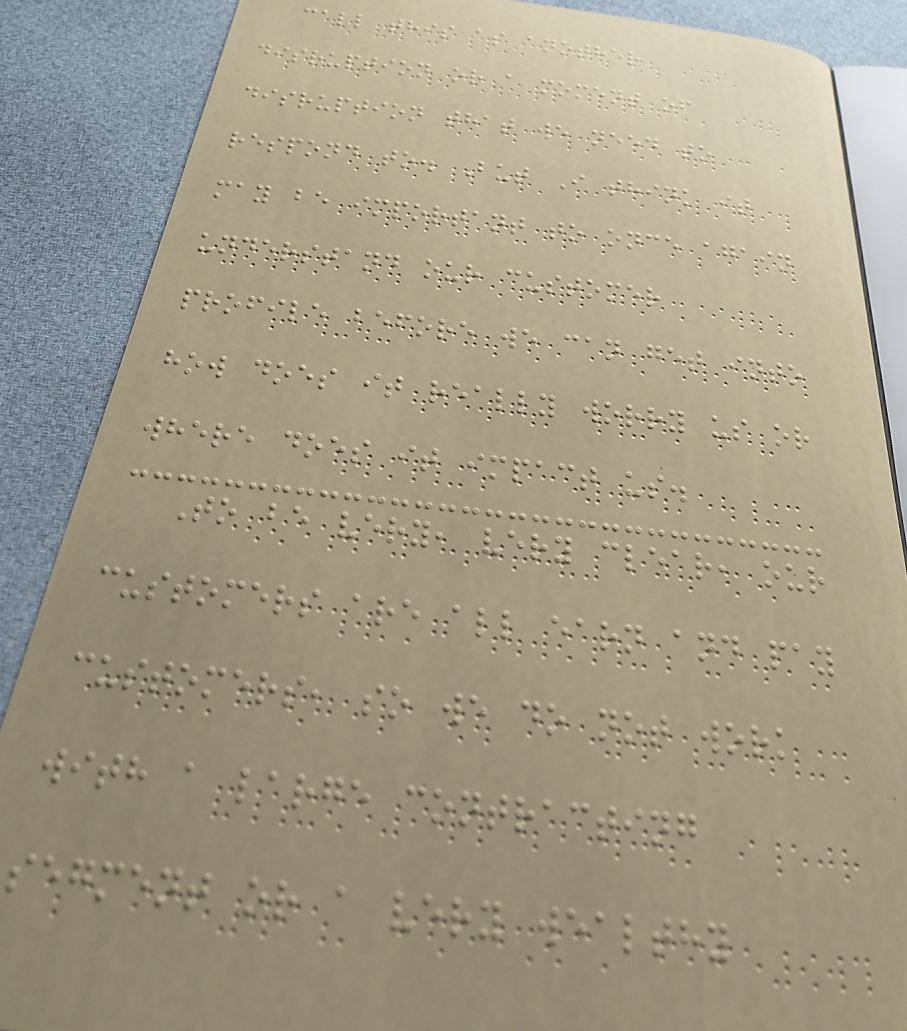call this as another
disruption or a moment of
disruption that we need to
respond to. But I think it
may be important to once again
understand our customer
profile before we can get into
how does it really worry us or
where does it impact us.
To be very, very clear, our
customers are all earn and pay
customers, so we do not work
with a large contracting
segment or a very wealthy
